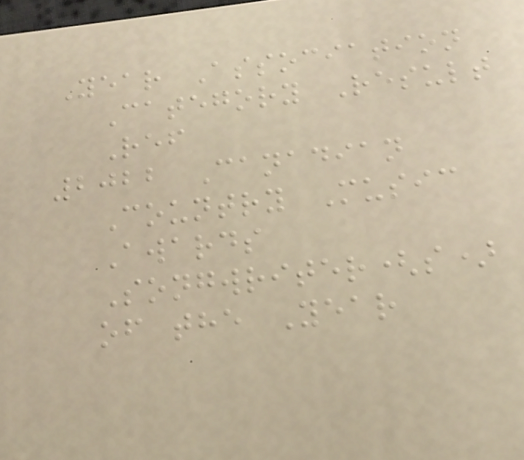Year Association
Category Result
Ref
2022 Canadian
Country Music
Awards
Songwriter(s)
of the Year
